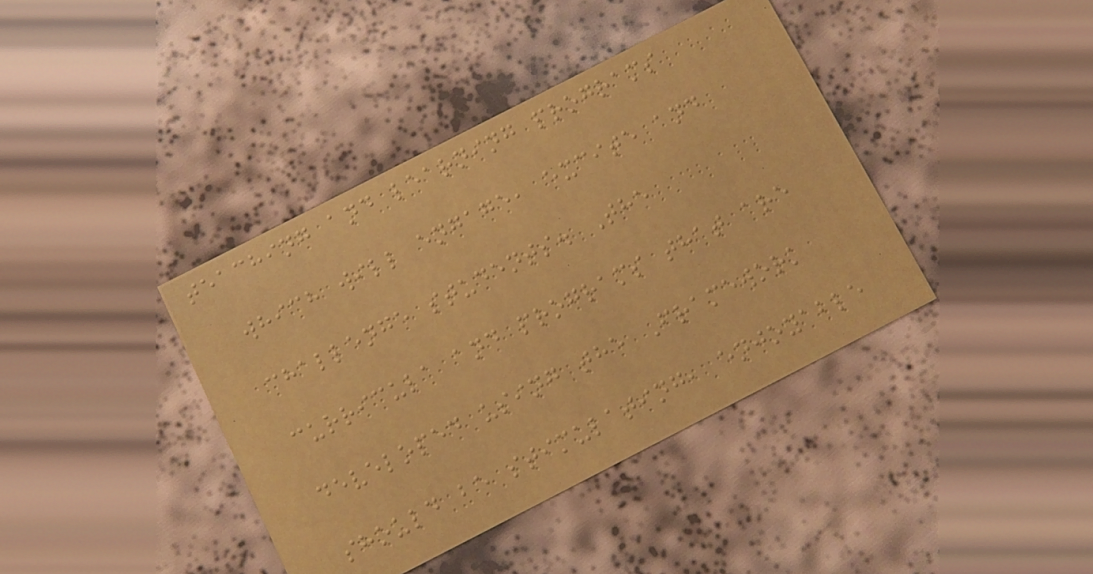teaching and learning programs
which will engage, excite and
challenge students. The
curricula and programs that are
developed using the Framework
should be stimulating, enjoyable
